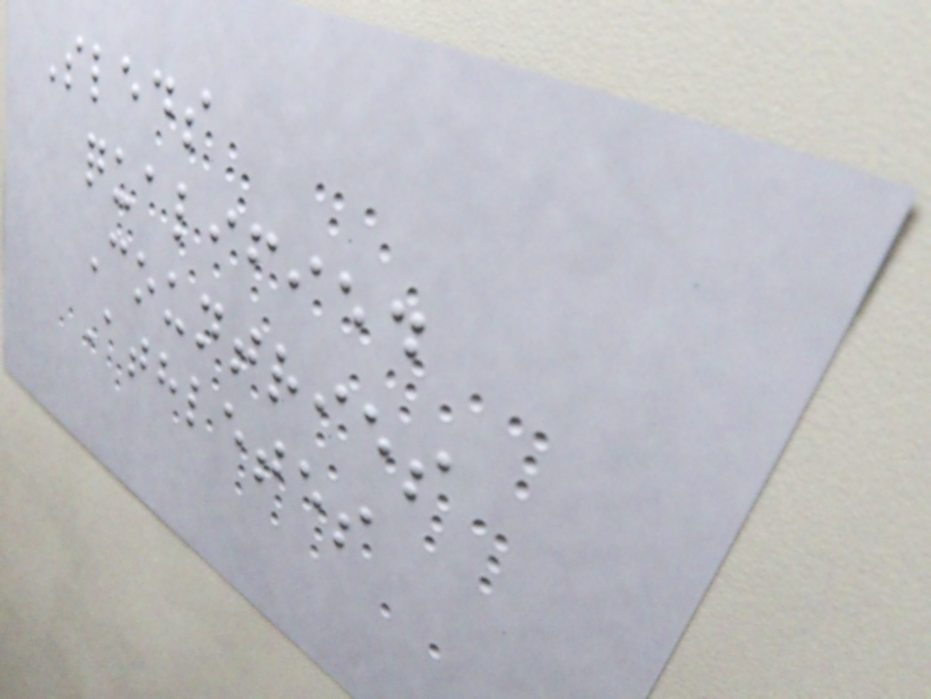Sleds
qualified
Countries
Athletes
